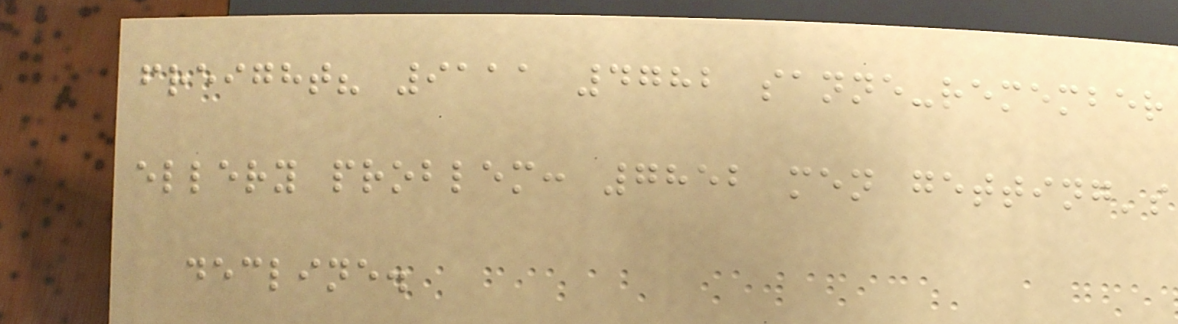freight? 9111 4782 sanne-remember
ellery problem: 7852 men getting's
decline.
